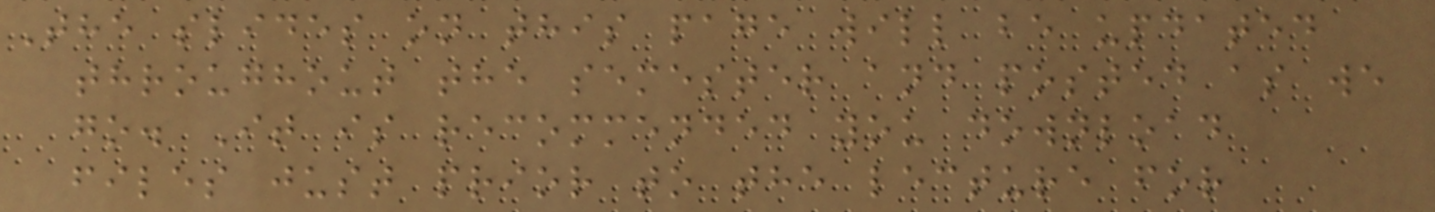The slides on this page will be updated
throughout the semester and posted as we
go. It is recommended you download
files just prior to the lecture for
